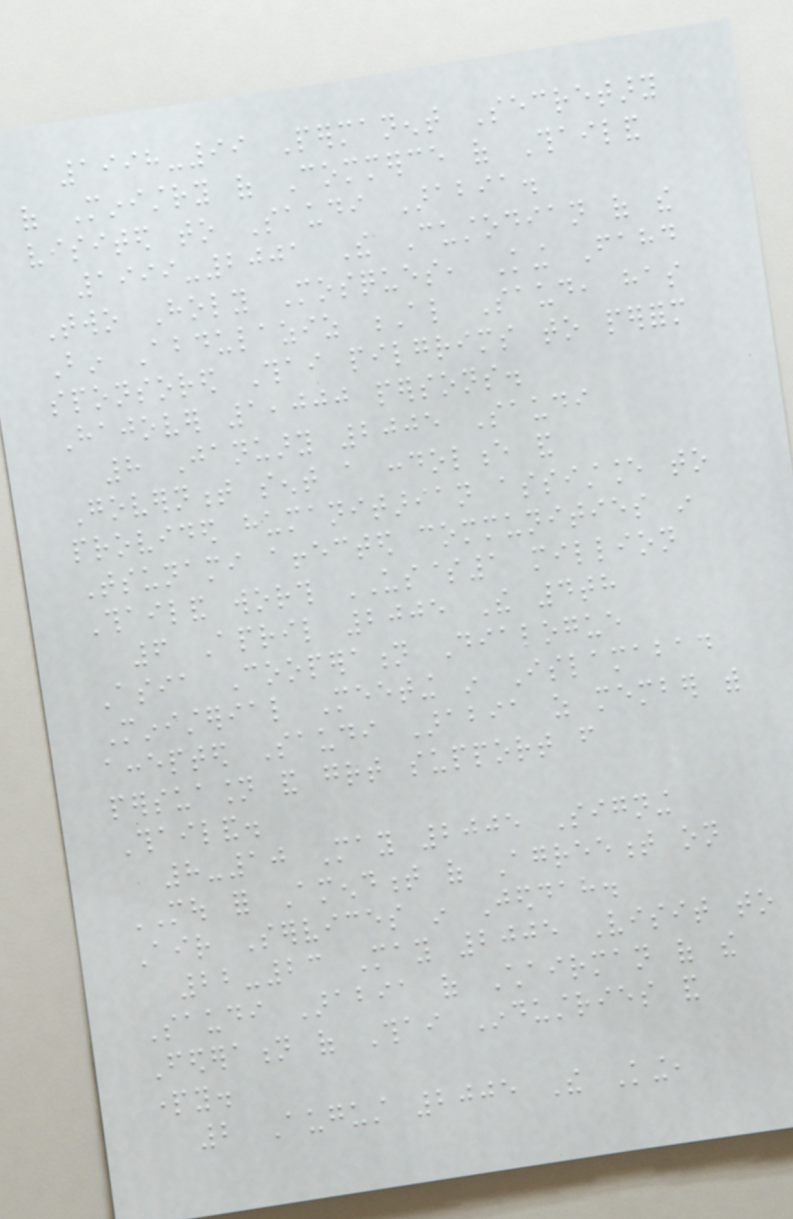1998-99 Permanent Secretary
of Ministry of Commerce of Thailand
visited to Saudi Arabia.
1999-2001 The Custodian of the
Two Holy Mosques, King Fahd
Bin Abdulaziz Al Saud, has
sponsored Thai pilgrims to perform
Hajover 1,000 persons.
8 January 2005 Saudi
Government sent a condolence and
provided humanitarian assistance to
Tsunami affected communities in
Thailand worth US$1 million
6 April 2005 The 4th
Asia Cooperation Dialogue
Ministerial Meeting in Islamabad
accepted Saudi Arabia as member with
persuasion and great support from
Thailand.
8-10 May 2005 Signing
MOU for Amendment of Agreement on
Air Services in Jeddah.
22-23 May 2005 Visit to
Saudi Arabia of Chairman of the
Federation of Thai Industries and
party.
2 August 2005 The King,
